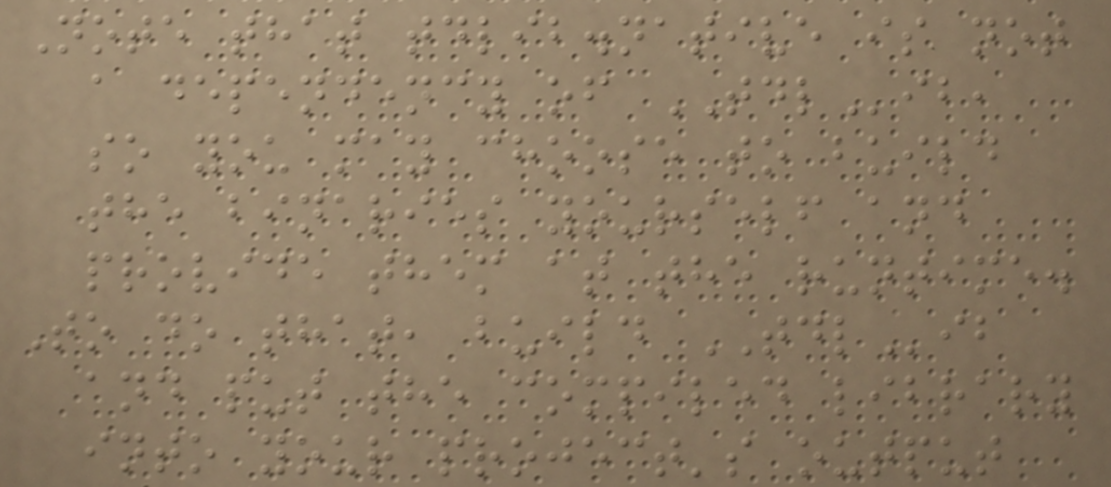Note that tdlib.native is not
a dependency of TDLib,
so you may choose to build
the binaries yourself and
provide them at the runtime.
To do that, build TDLib
and put the compiled library
into your project's output
